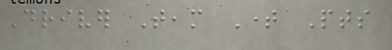Driver Team Time Pts
